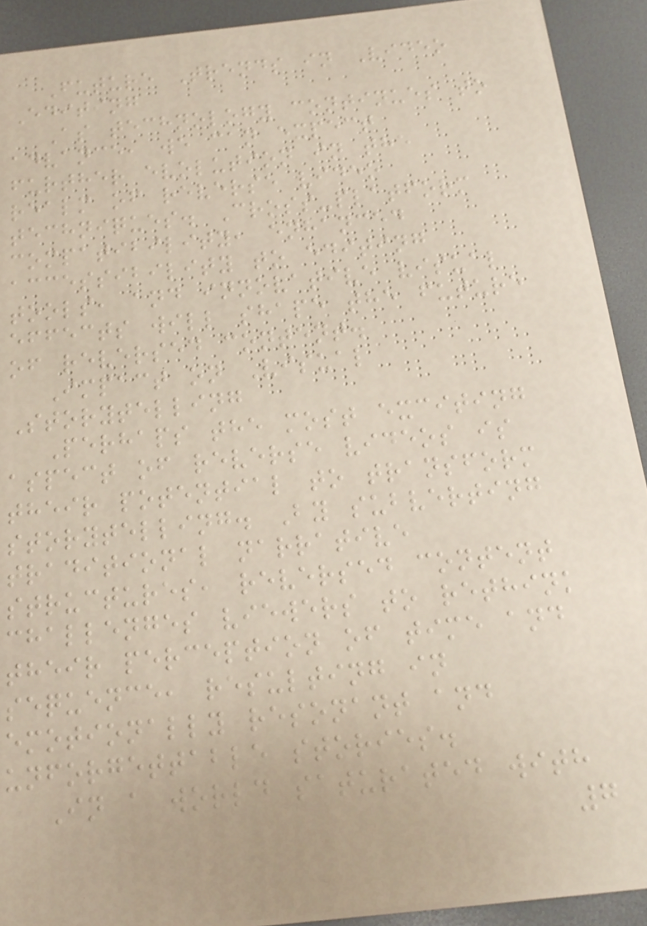Future Trends in Video
Editing
As technology continues to
advance, we can expect
further evolution in the
realm of reverse video
techniques. Cross-platform
compatibility, enhanced
accessibility to editing
tools, and innovative visual
effects will shape the future
of reversed content.
Impact on Visual
Storytelling
Perhaps the most exciting
aspect of reverse videos is
their potential to transform
storytelling. By subverting
traditional narrative
structures, reversed content
challenges viewers to rethink
their perception of time and
sequence, resulting in
emotionally resonant and
unforgettable stories.
In a world saturated with
7
